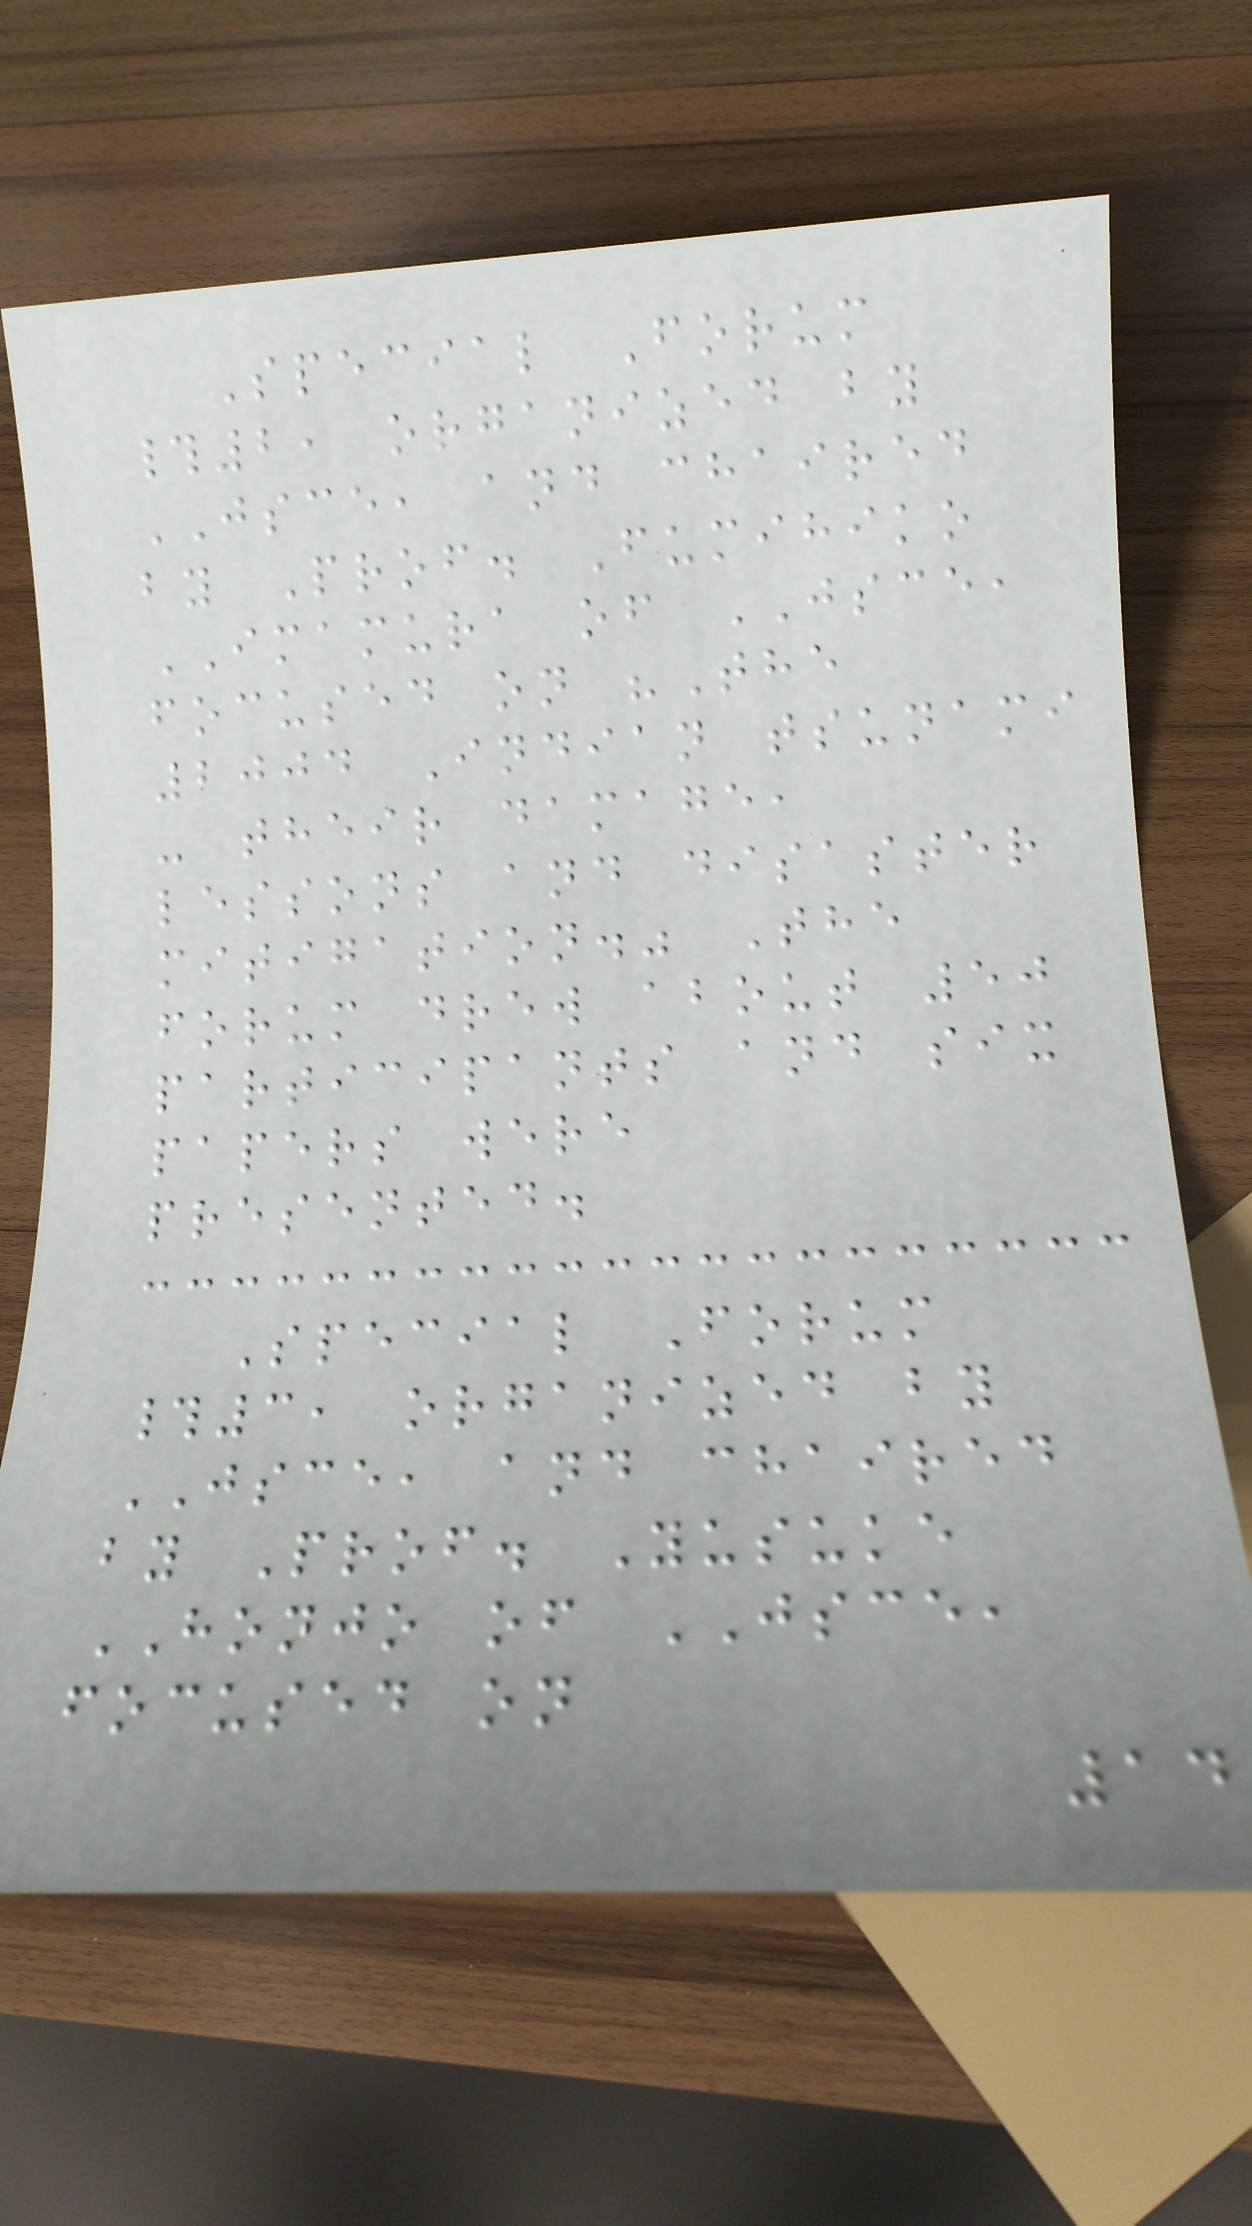Special Forum
#2, organized by
JSCE, and chaired
by Prof. Fumihiko
IMAMURA of JSCE,
focused on "The
2004 Indian tsunami
- their damage,
lessons and disaster
mitigation." The
forum drew about 50
participants and six
papers were
presented.
Special Forum
#3, organized by
JSCE, and chaired
by Prof. Yusuke
HONJO of JSCE,
focused on
14
